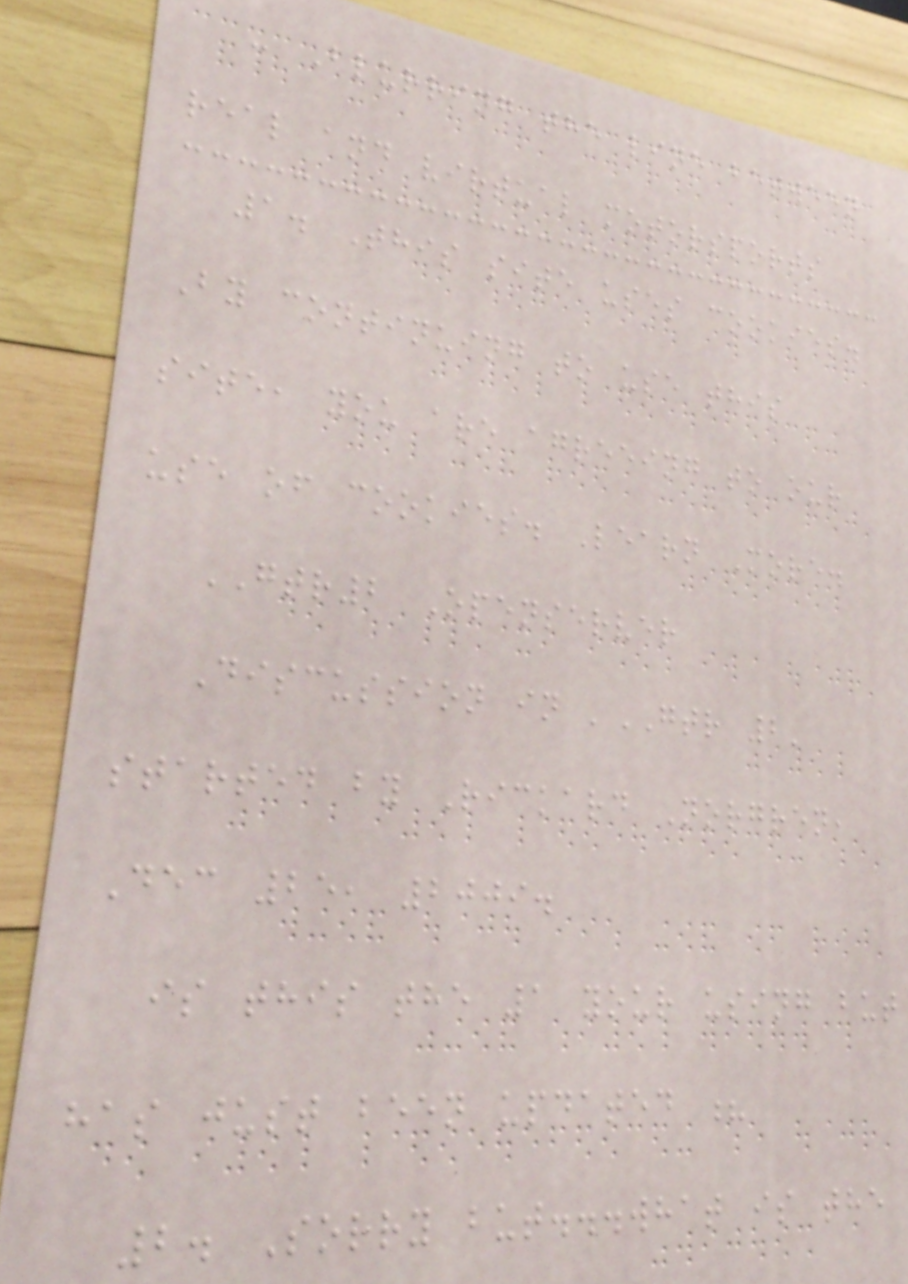- Blurring the line between
real and virtual motorsports
1. This site uses cookies.
By continuing to use this
site, you are agreeing to our
use of cookies. Learn More.
GTR2 Openserver
Discussion in 'GTR 2'
started by Rickard Norgren,
Dec 25, 2009.
is this the 1 your using but
has just been updated ?
2. Sorry but...what is the
